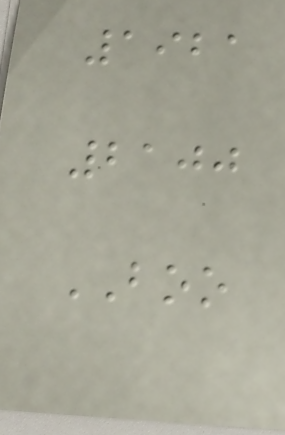1921
2100
BOO
